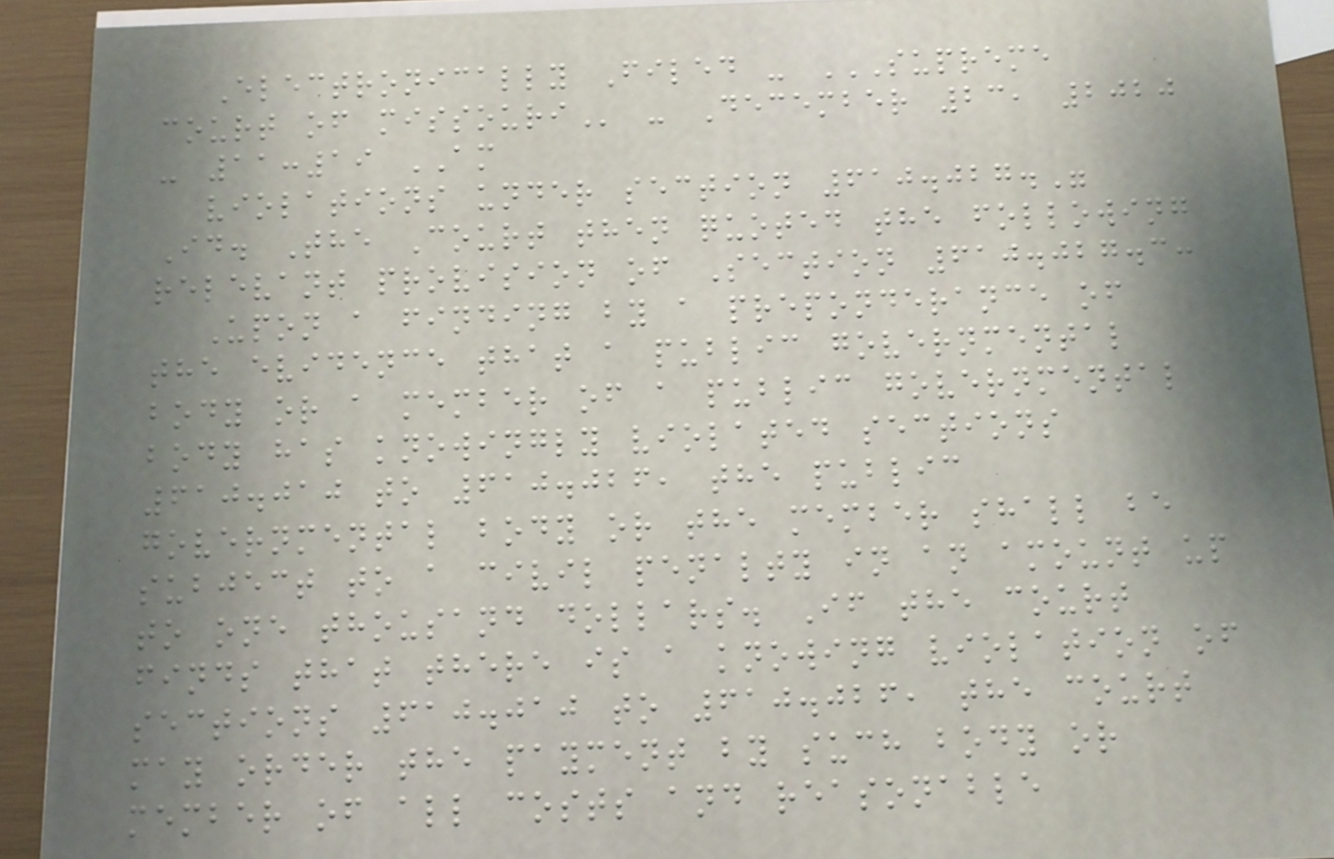Electronically Filed - SUPREME
COURT OF MISSOURI - December 23, 2020
- 11:19 AM
violations under section 610.027."
Id. The Court then quoted the following
relevant provision of Section 610.027.3:
Upon a finding by a preponderance of
the evidence that a public governmental
body or a member of a public governmental
body has knowingly violated sections
610.010 to 610.026, the public
governmental body or the member shall be
subject to a civil penalty in an amount up
to one thousand dollars. If the court
finds that there is a knowing violation of
sections 610.010 to 610.026, the court
may order the payment by such body or
member of all costs and reasonable
